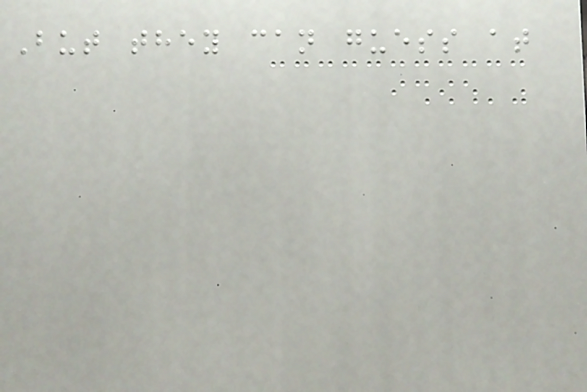But they can guess at
